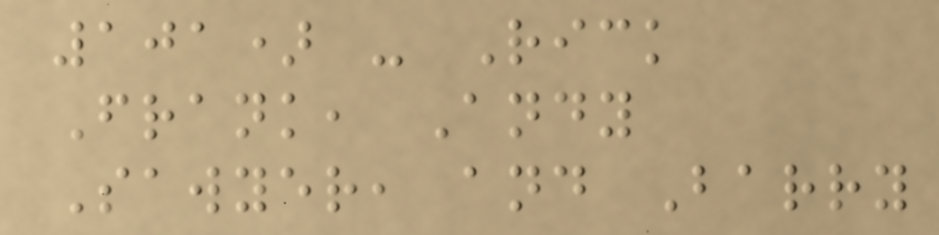101) - Rick
Frank, Andy
Sawyer, and Barry
